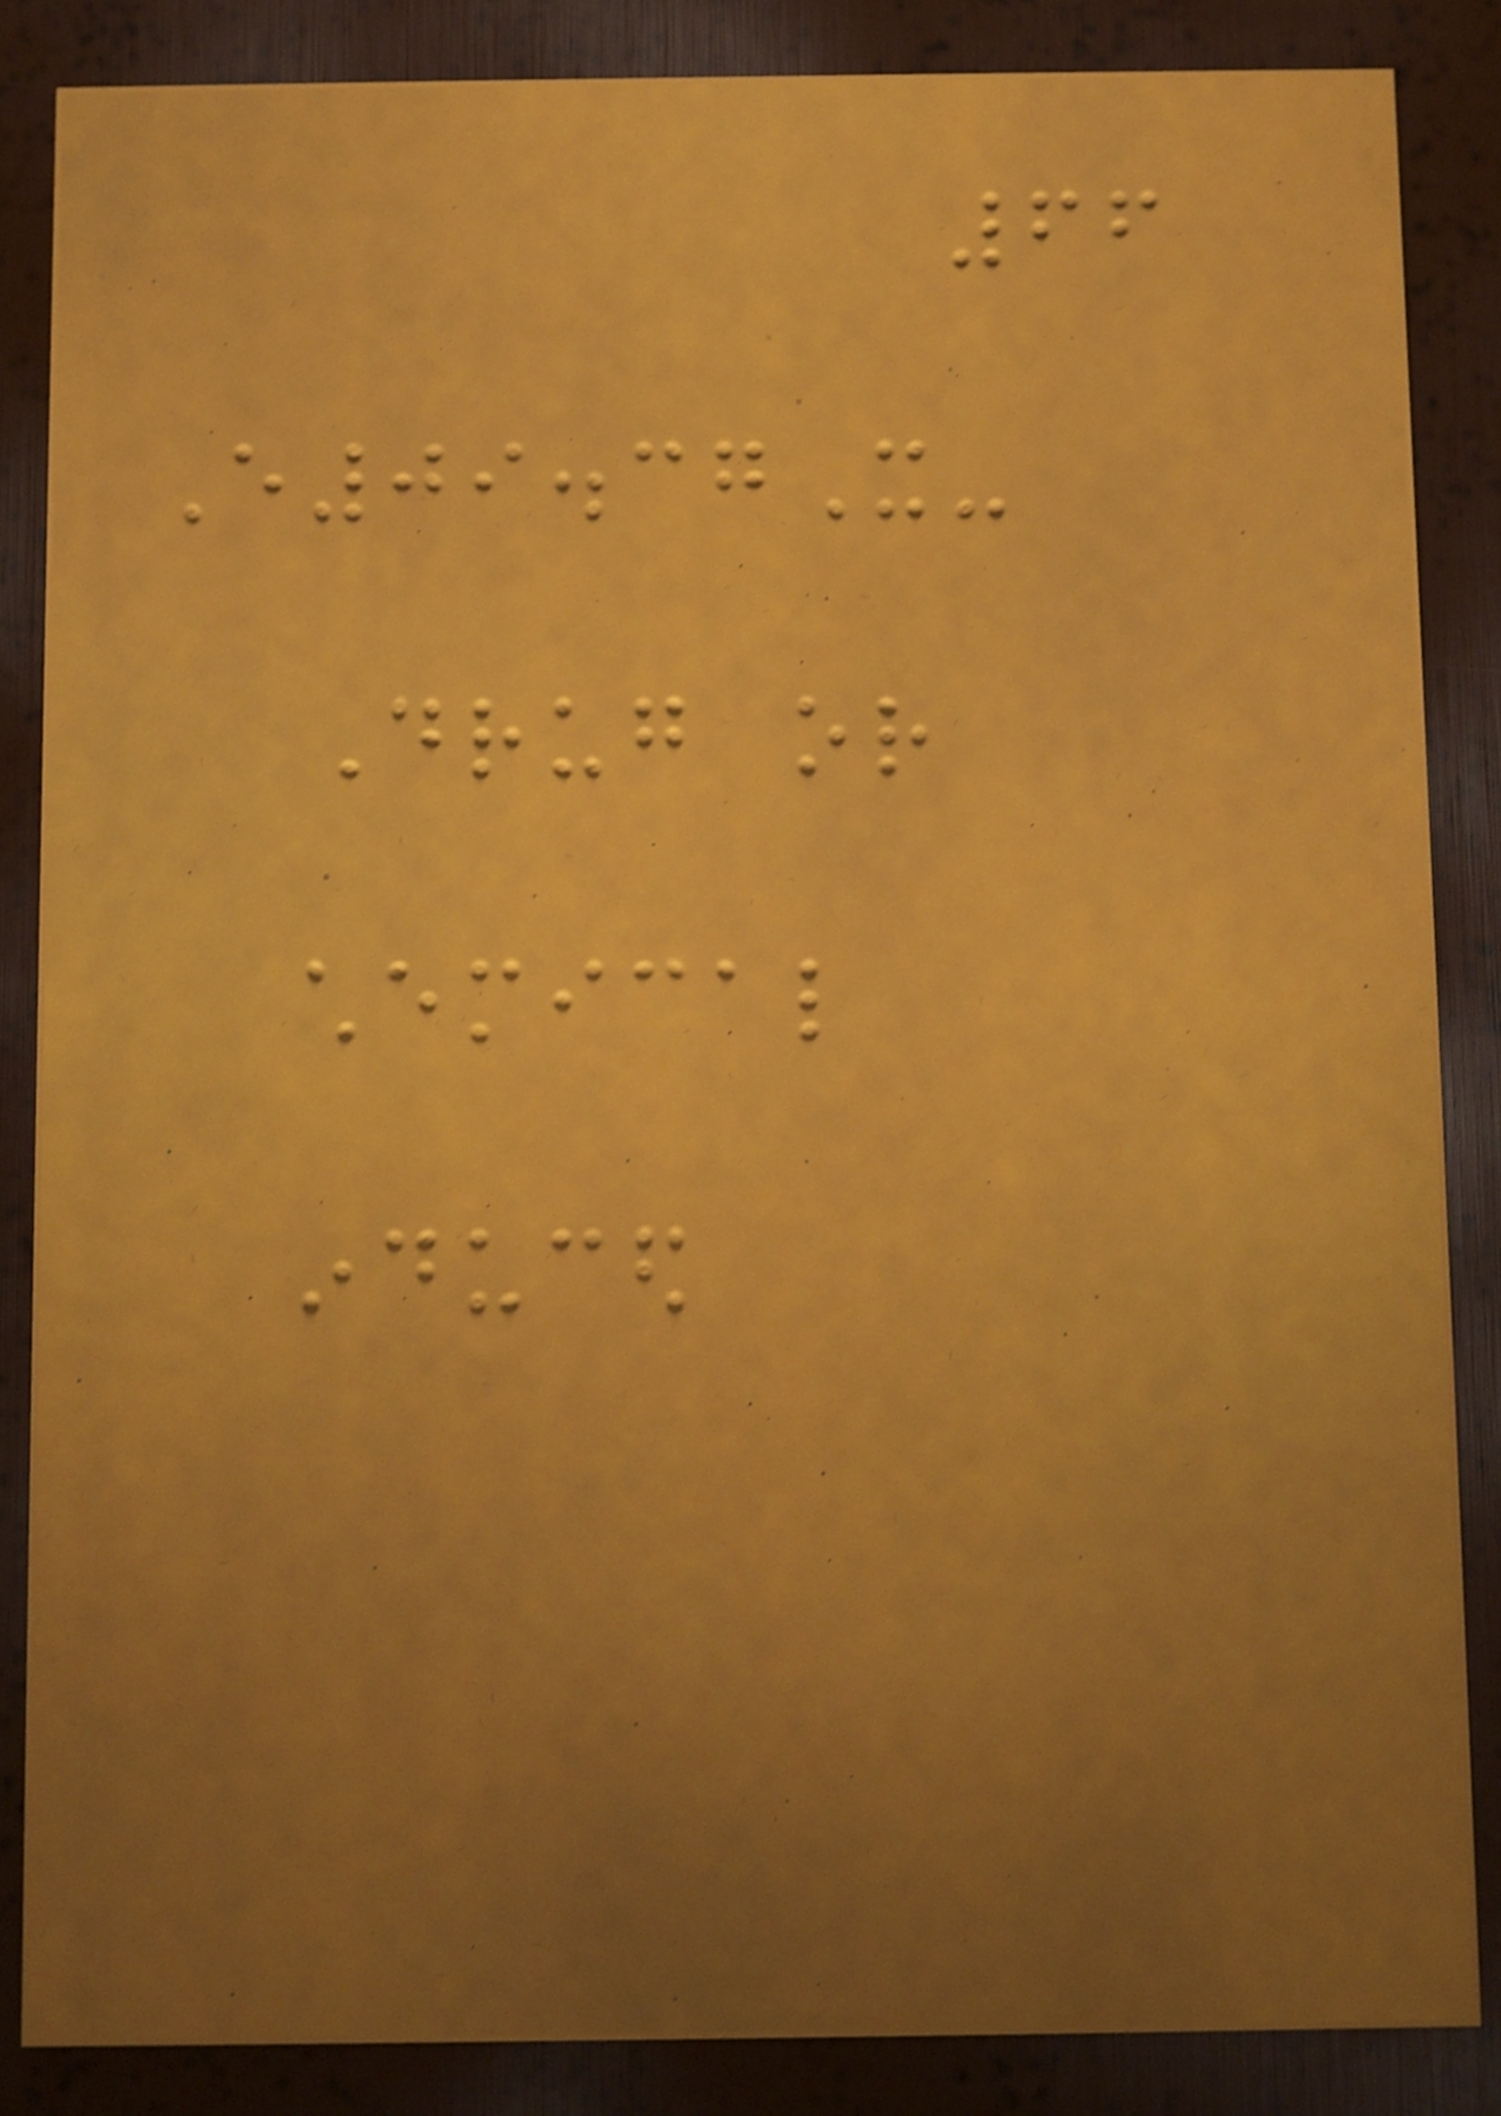66
E09.37X-
Drug or
chemical
induced
